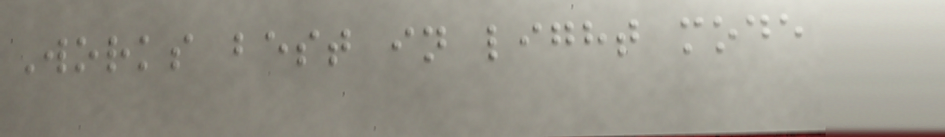Works best in light mode
